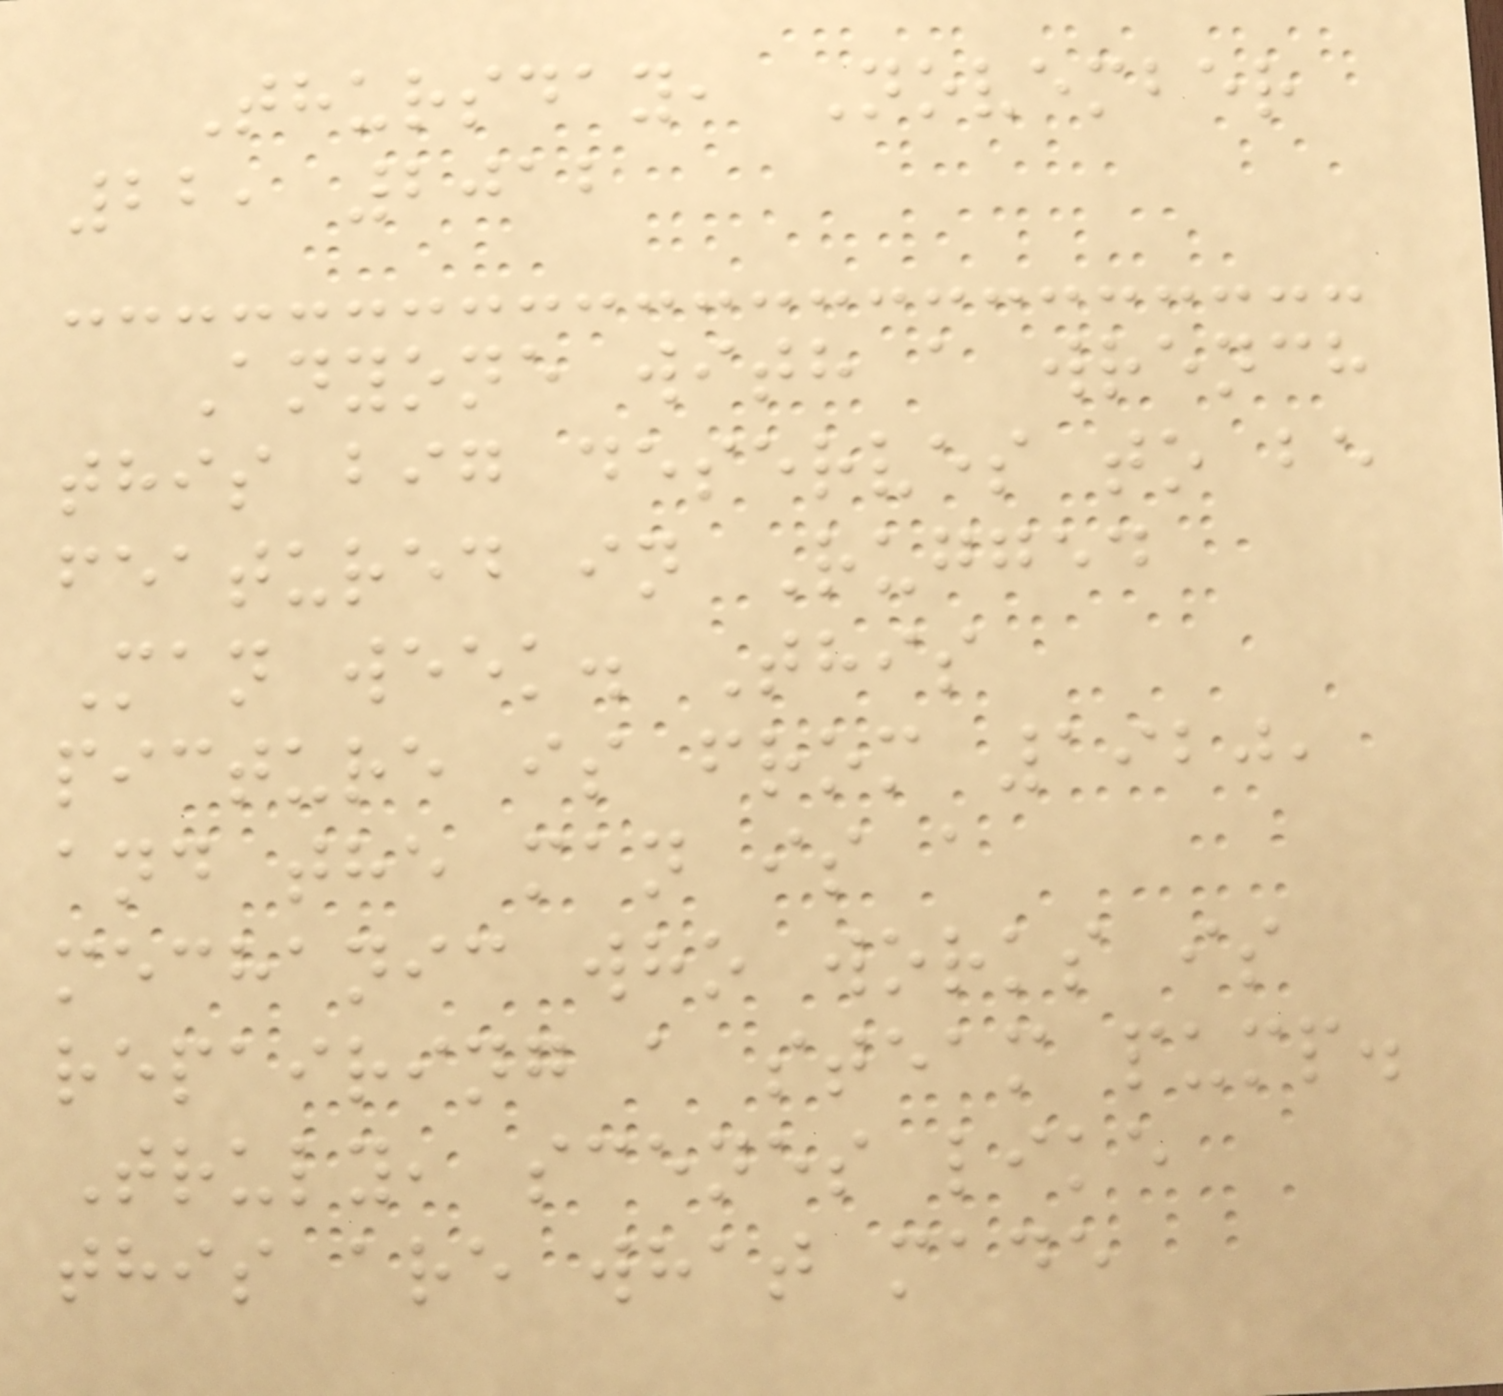Thursday, November
22, 2012
Anyone with a wrench
this big deserves to be
featured in Rugged
Man week. This
picture is from 1920,
and the man is a
mechanic who works is
repairing a steam pump.
Truly, scenes like
this are what made
